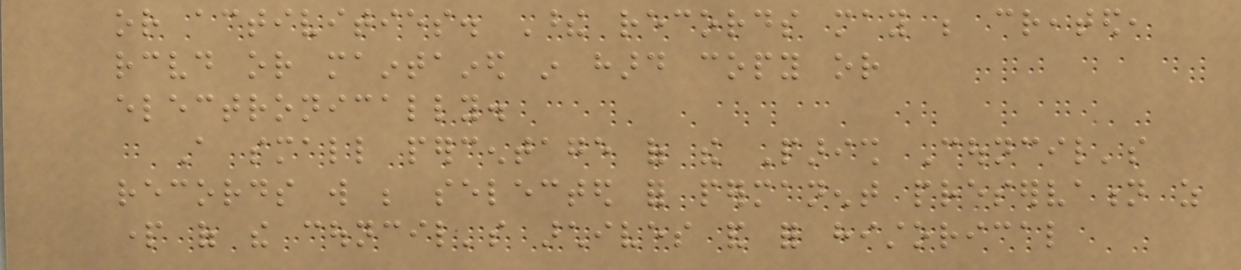or activities. These records may be created,
received or maintained in hard copy or
electronically.
A small percentage of the Parish Council's
records will be selected for permanent preservation as
part of the council's archives and for historical
